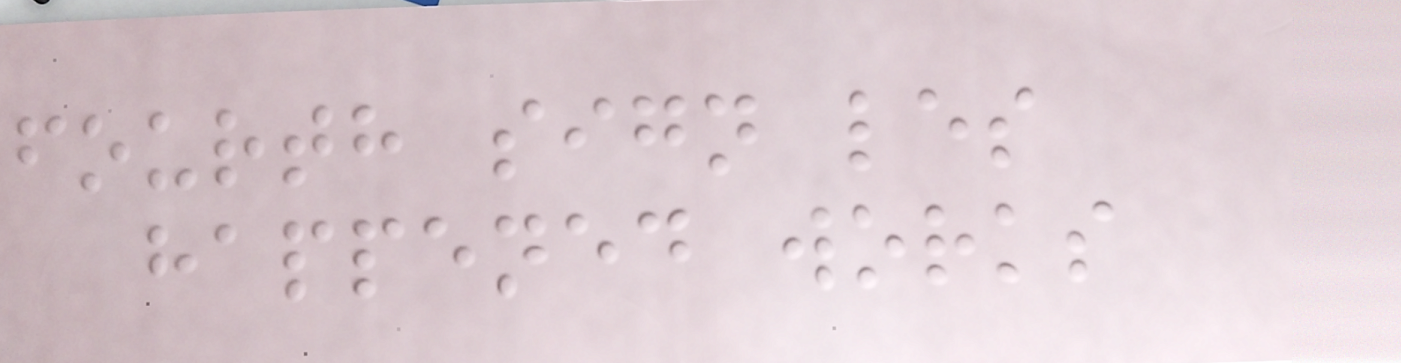fourth sign les
happened works
